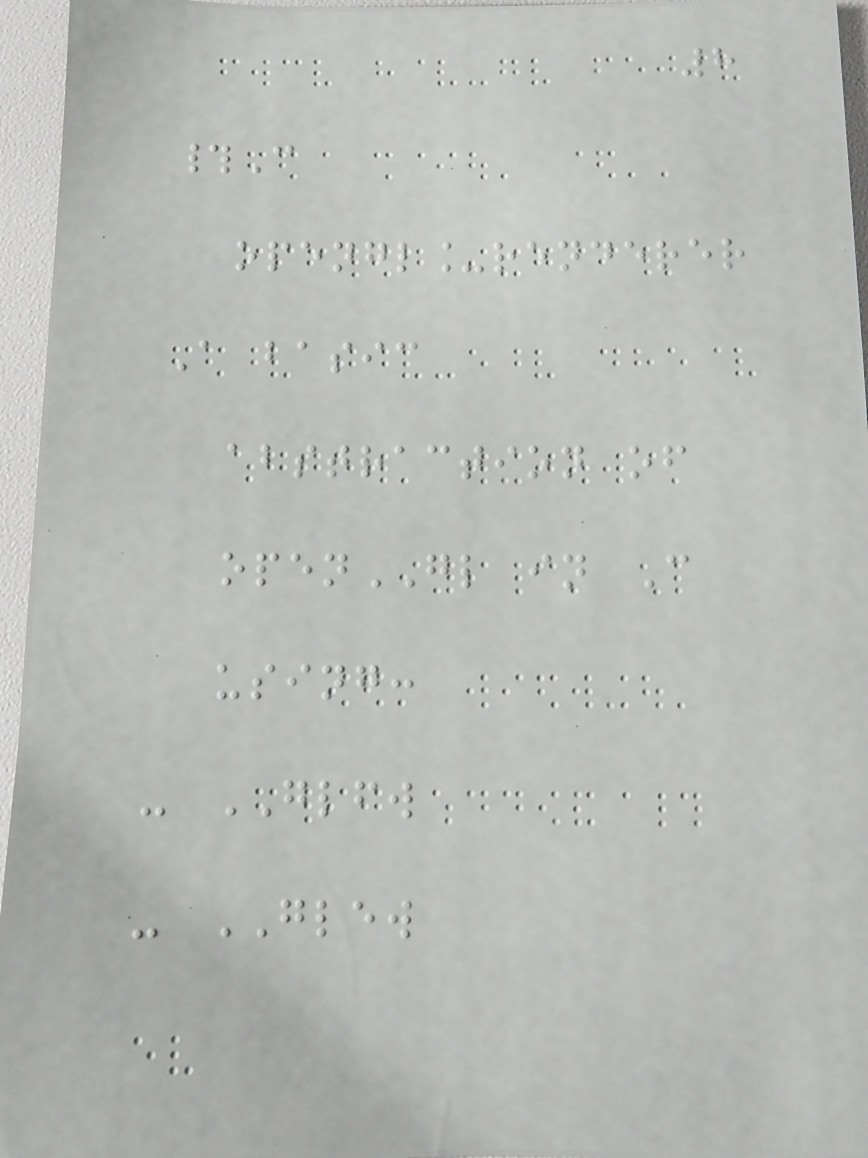8
#C
opengl_renderer
A basic
abstraction of
openGL in C
using:
- GLFW
- GLEW
